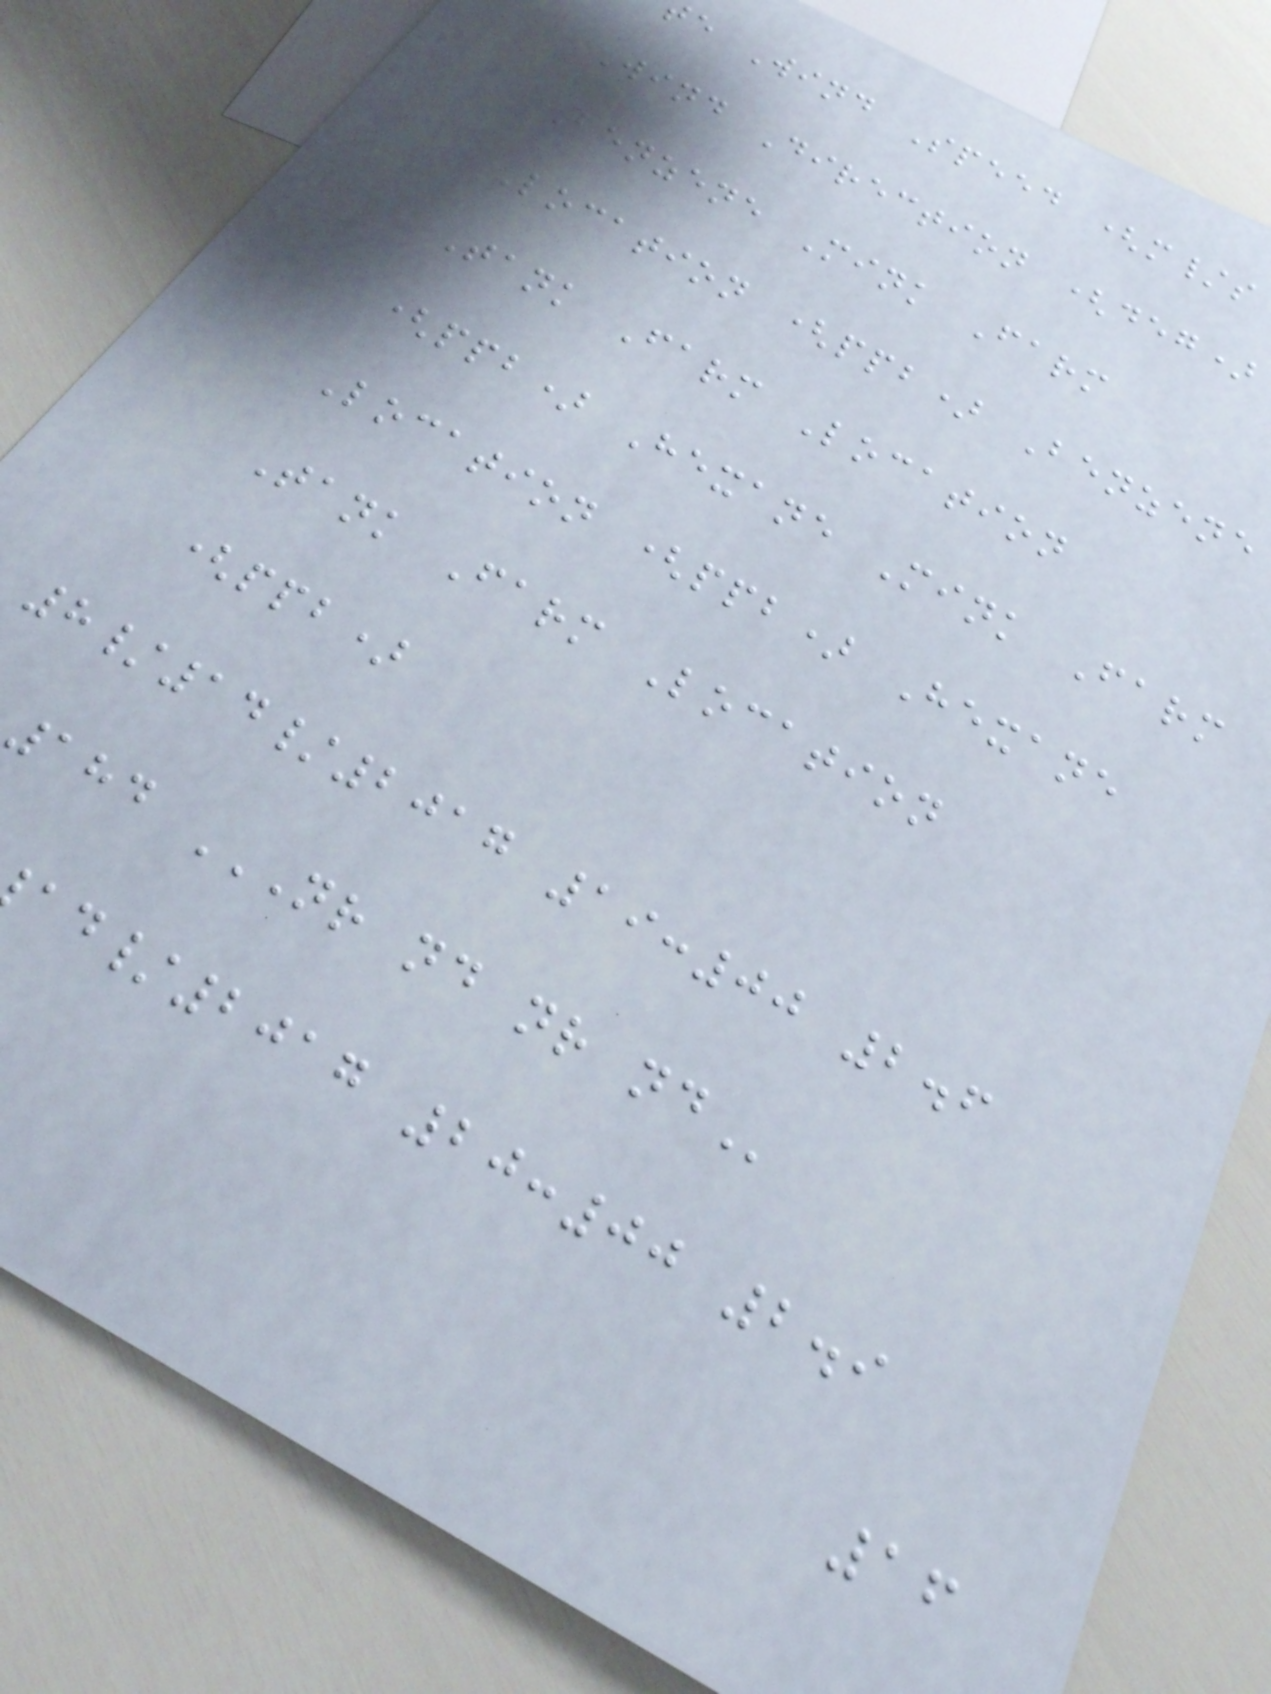e Wind Speed (m/s
Wind Direction (deg)
Benzene Mink Farm
Location (ppb) Benzene
Tank Farm Location
(ppb) Hexane Mink Farm
Location (ppb) Hexane
Tank Farm Location
(ppb)
8/14/2017 19:00 2.6
184 NR ND NR ND
/2017 20:00 2.9
16
